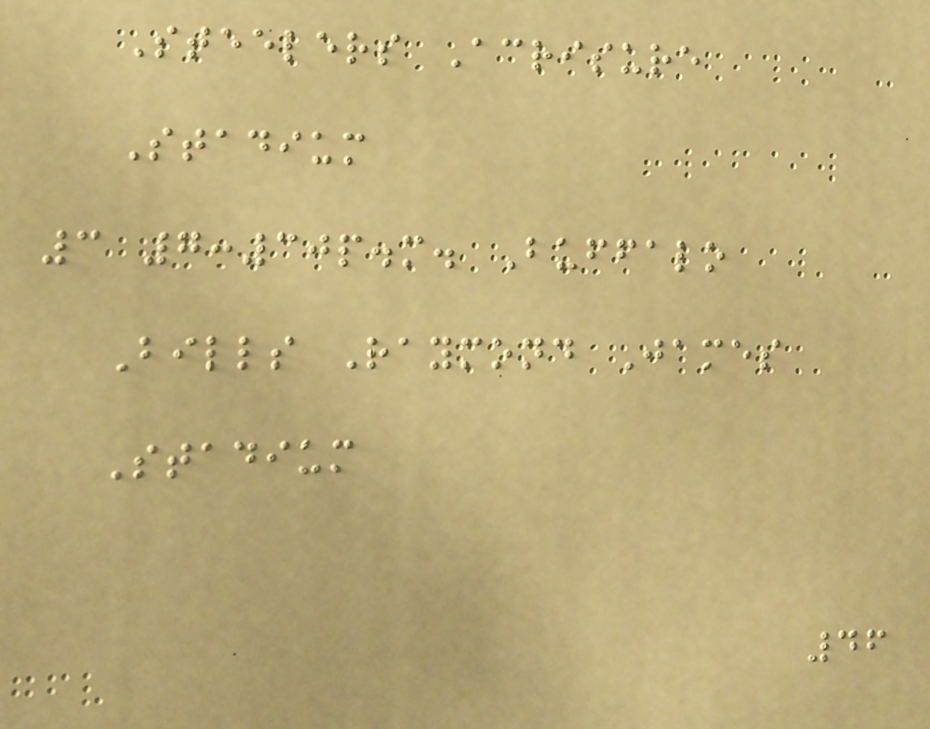Steelers Acrisure
Stadium
3 7:30p.m. Buffalo
Bills Raymond James
Stadium
46
